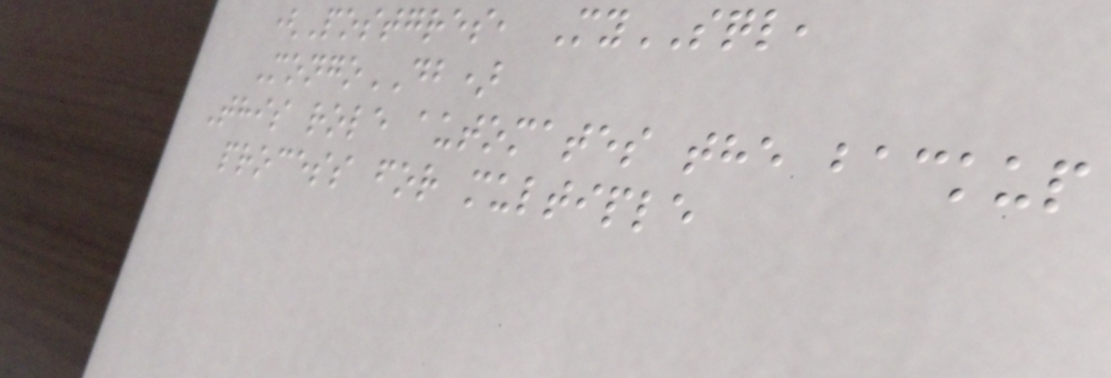(Postgres, MySQL,
MongoDB)
This role automates the backup
process for multiple
